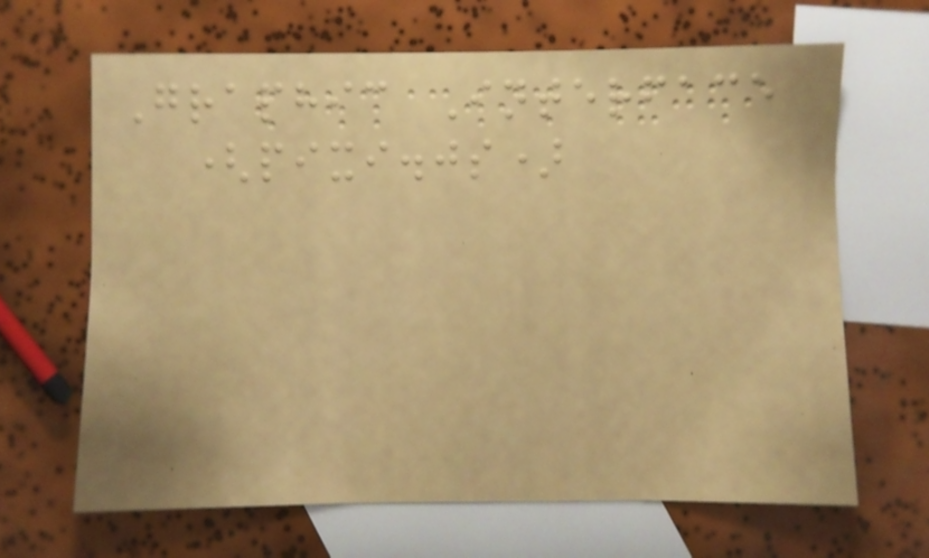Graphic Interface
(pixi.js)
